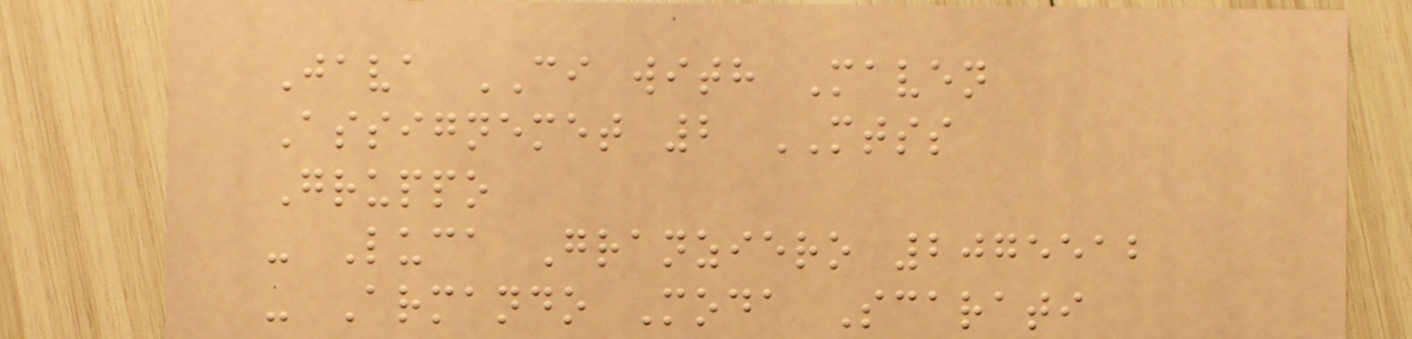Java CI with Maven
Assignemet 2 MTSS
Gruppo
- Luca Granziero 2075512
- Armando Moda Scarati
